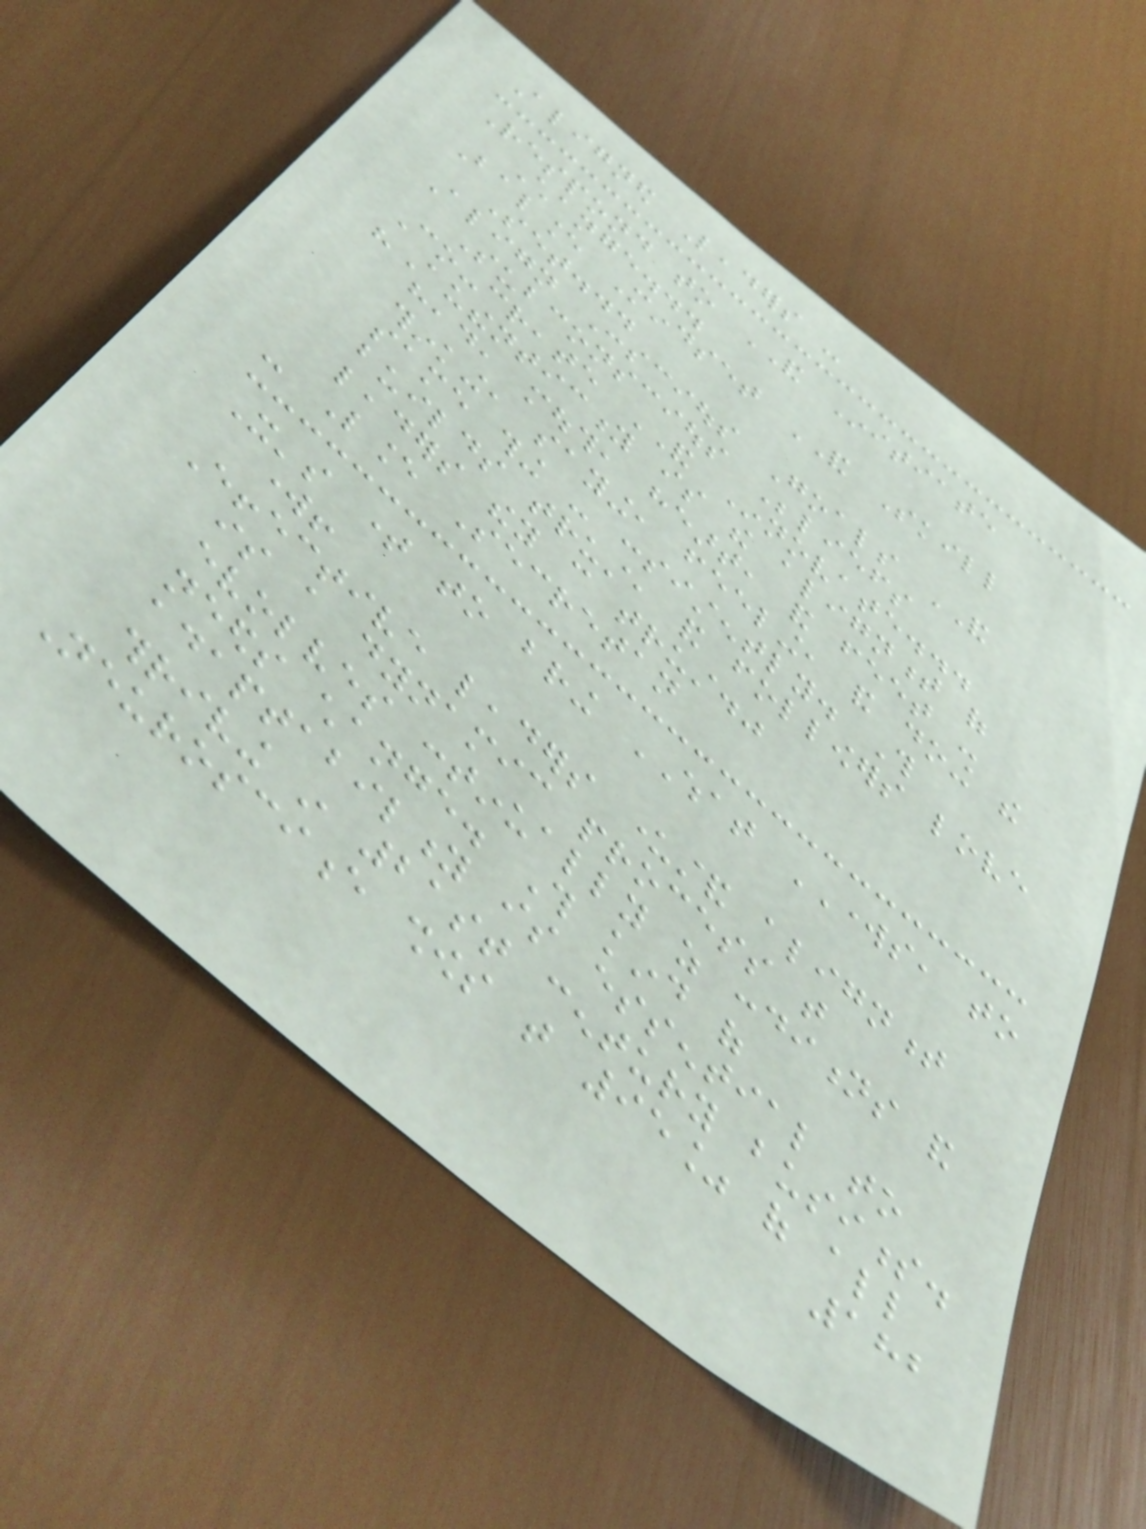Aligned Leaders -
Respond to AND Initiate
Change...
Balance Mindset AND Skill
Set...
Align Conscious Goals AND
Subconscious Beliefs
Co-create AND Innovate...
"Authenticity is the alignment of
head, mouth, heart, and feet -
thinking, saying, feeling, and doing the
same thing - consistently. This
builds trust, and followers love
leaders they can trust."
- Lance Secretan
It's time to bring WHAT WORKS, to
work!
Effective leaders understand alignment
is a dynamic process that
evolves continually as conditions and
needs change. This kind of
adaptability is essential to
thriving in 21st century business.
Neuroscience shows that 95% of all
182
